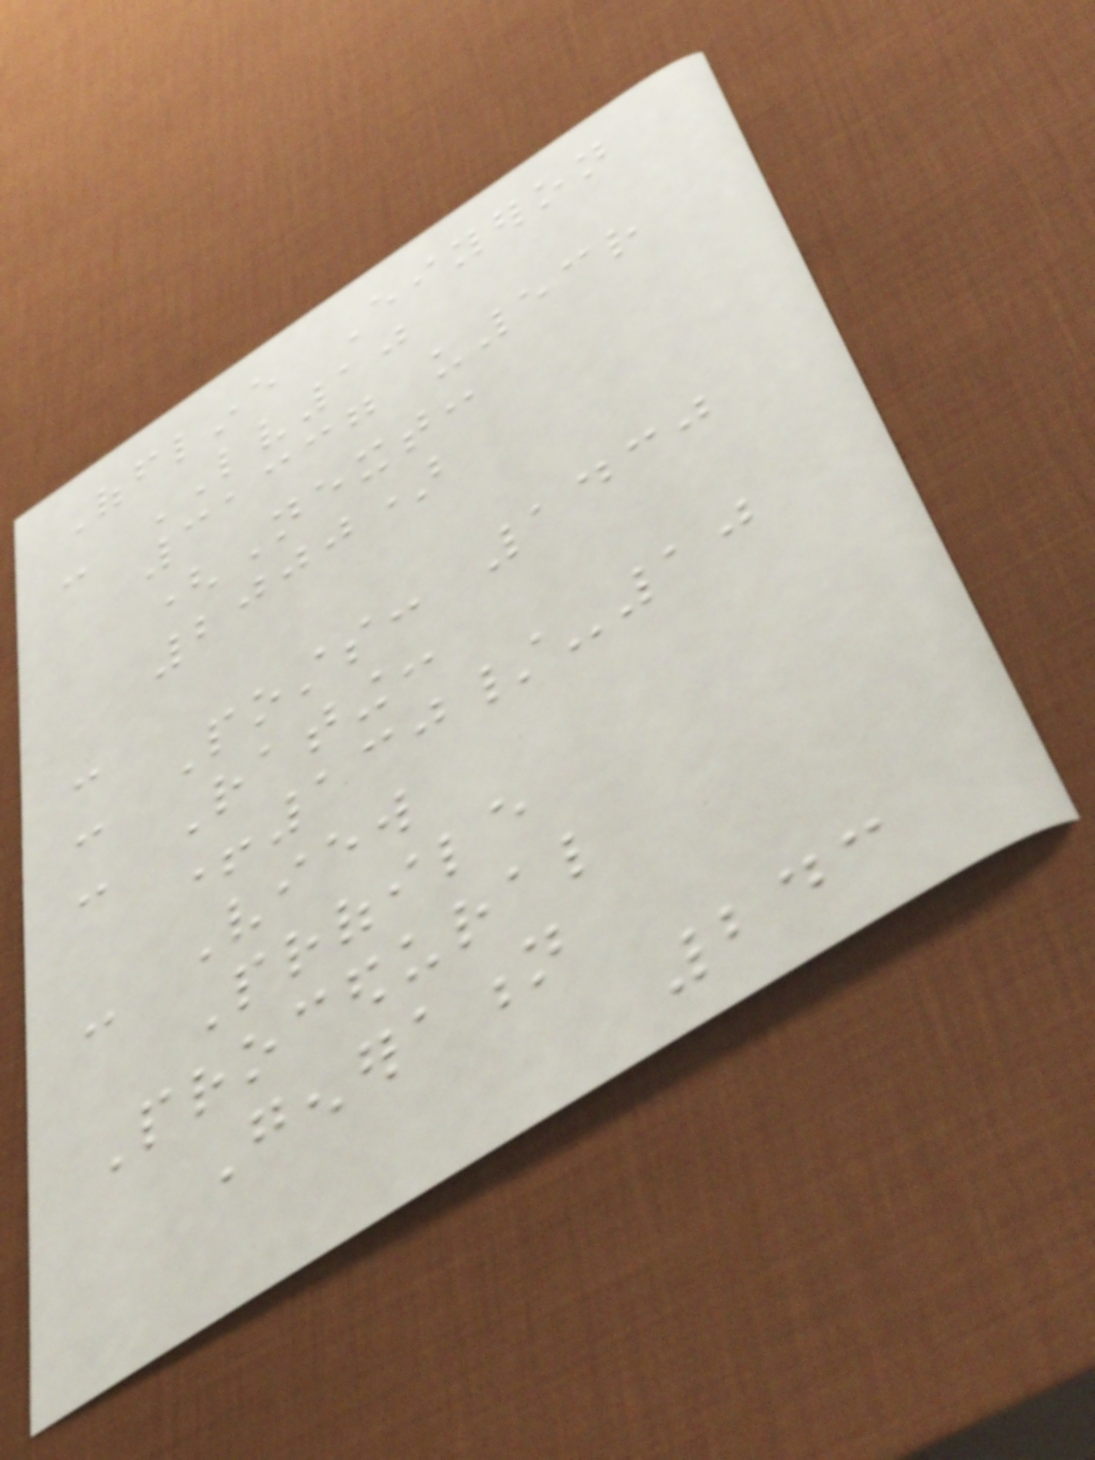Offline Eiyeron
- LV10
31337 u53r
(Next:
2000)
-
- Posts: 1430
- Rating:
+130/-10
- View
Profile
Procedural
Generation
243
